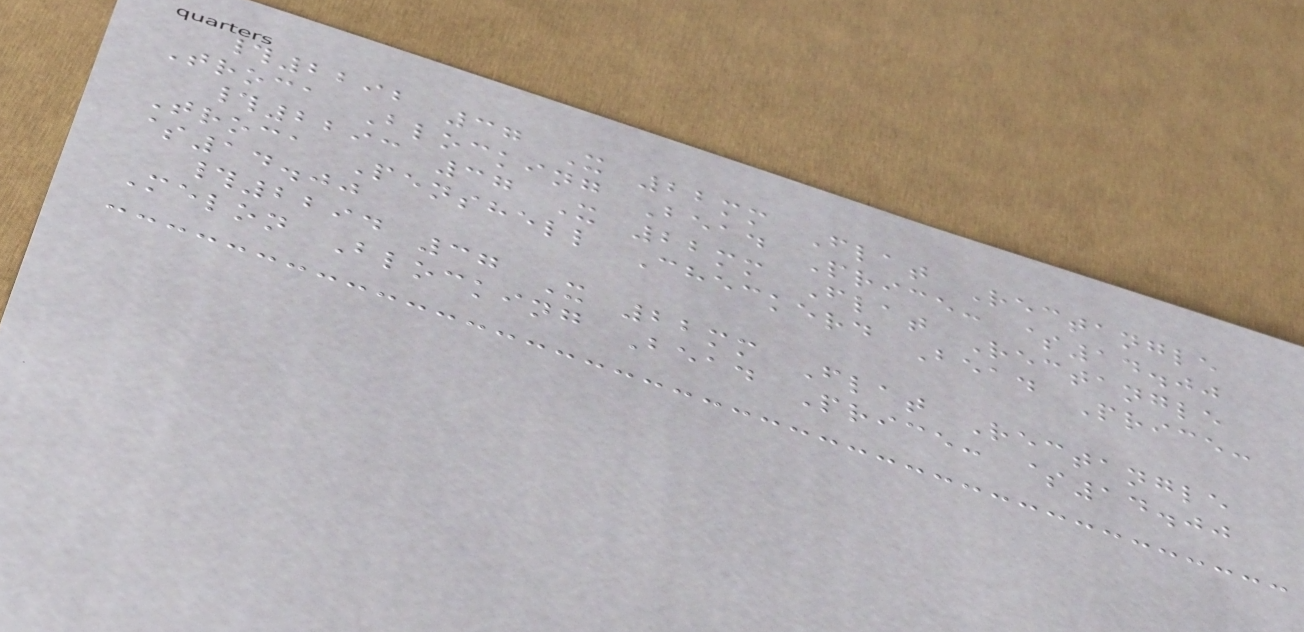#2292 37 X 22mm Flat Rectangle
Troca Blocking Bead Price: $14.00
#2293 37 X 22mm Flat Rectangle
Troca Penshell Checkerd Bead Price:
$14.00
#2294 37 X 22mm Flat Rectangle
Melon Blocking Bead Price: $14.00
